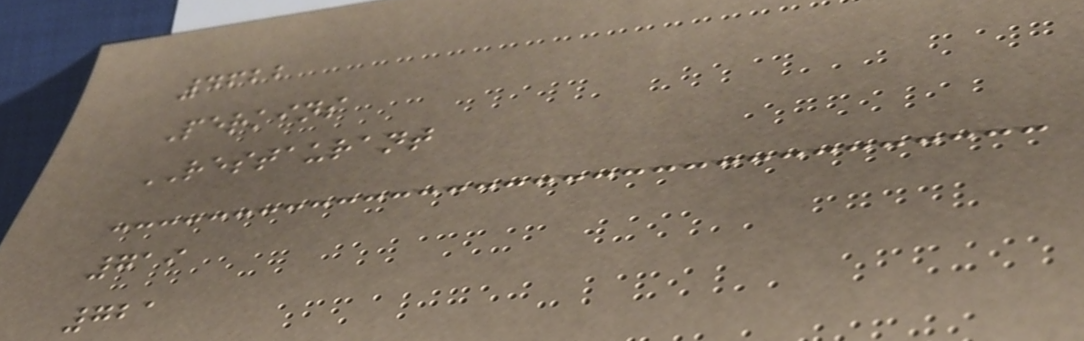4622
Perkins
RESTAURANT
719
721
